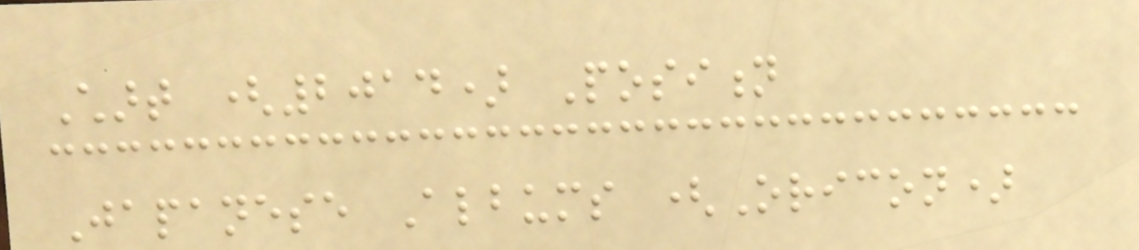Chart (2014) Position
Japanese Albums (Oricon)
